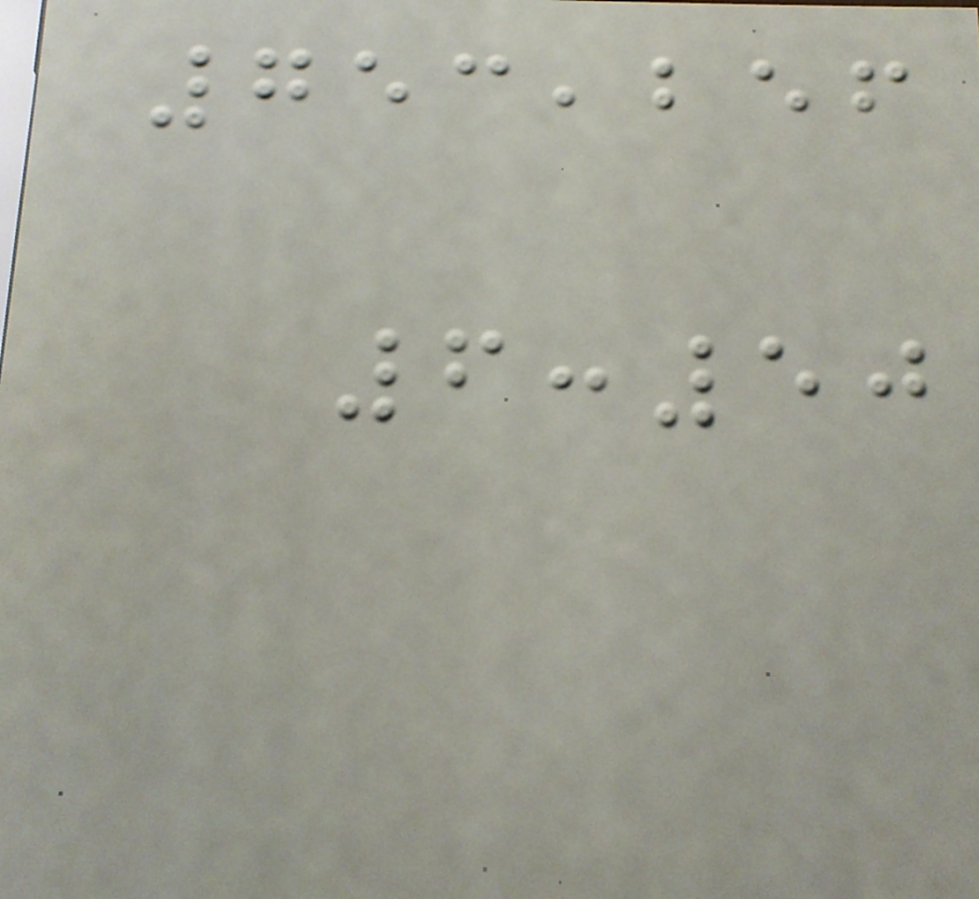753,256
6:50
